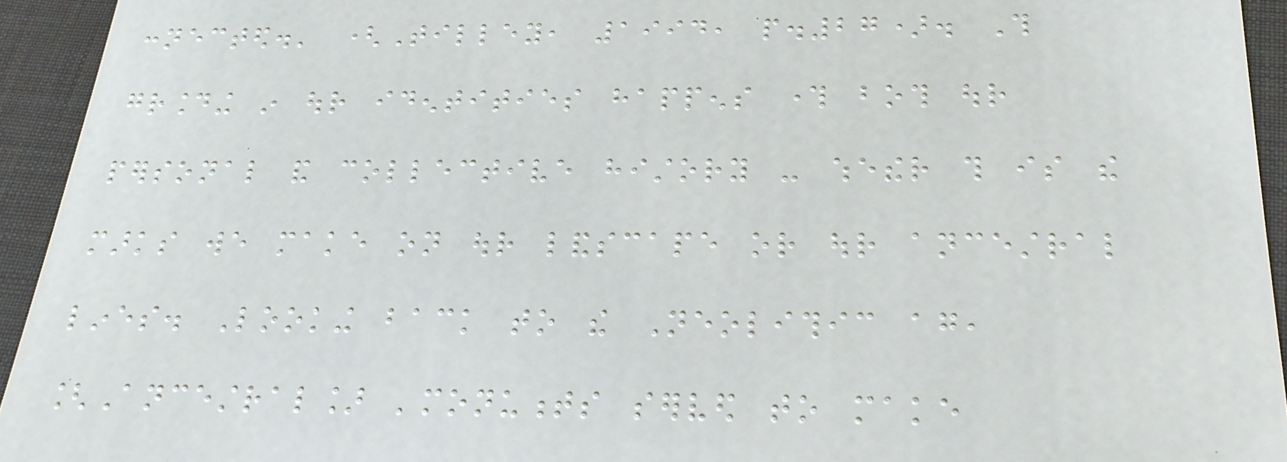connected.' (Tilley, 1994, p.27). This
grounding in our identities happens through both our
personal and collective history - whether this is the
marks we make on our landscape or our ancestral
lines. Looking back to the Neolithic again,
[Ancestral] 'monuments served to make
